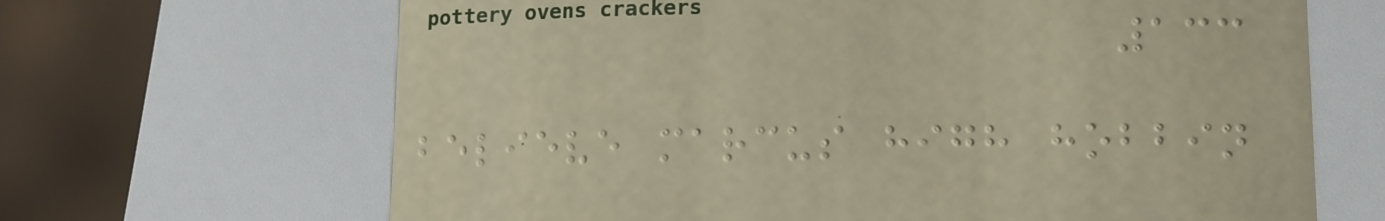133
believe marcus high hobbin
